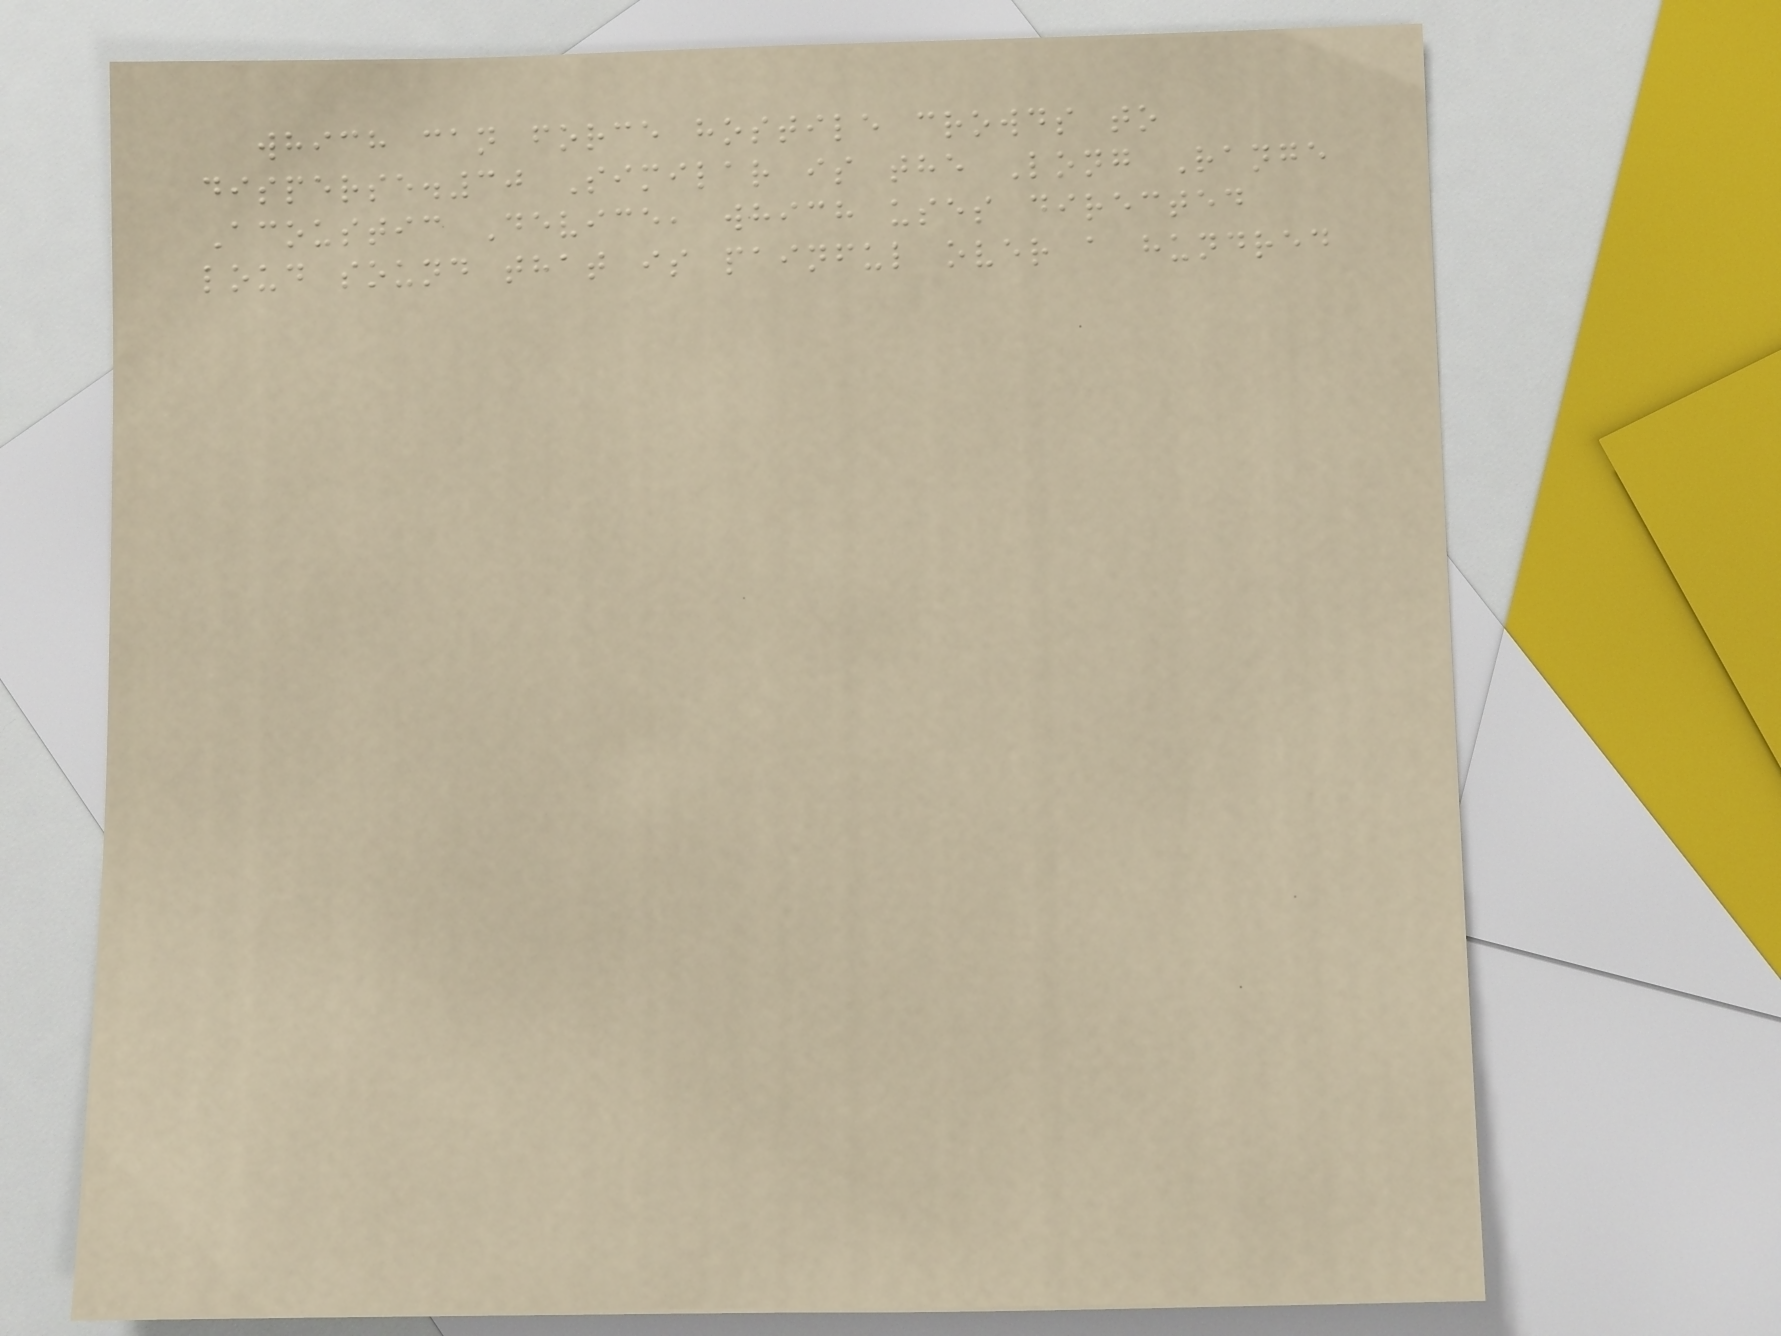which can force hostile crowds to
disperse.30 Similar is the Long Range
Acoustic Device, which uses directed
loud sound that is painful over a hundred
